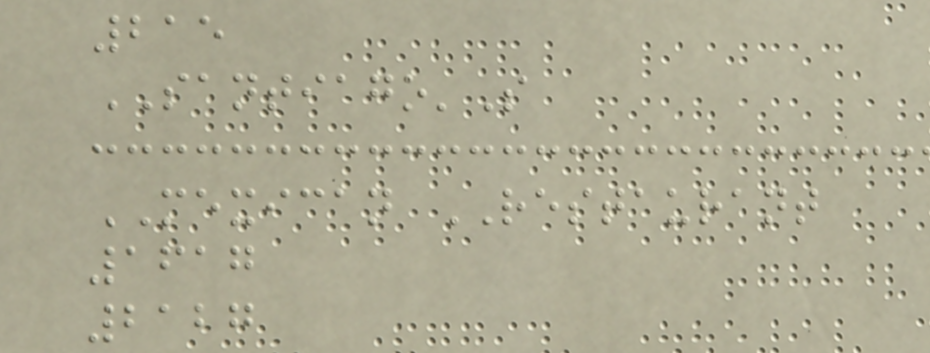215
SANTIAGO'S
MEXICAN RESTAURANT
1617
2127
